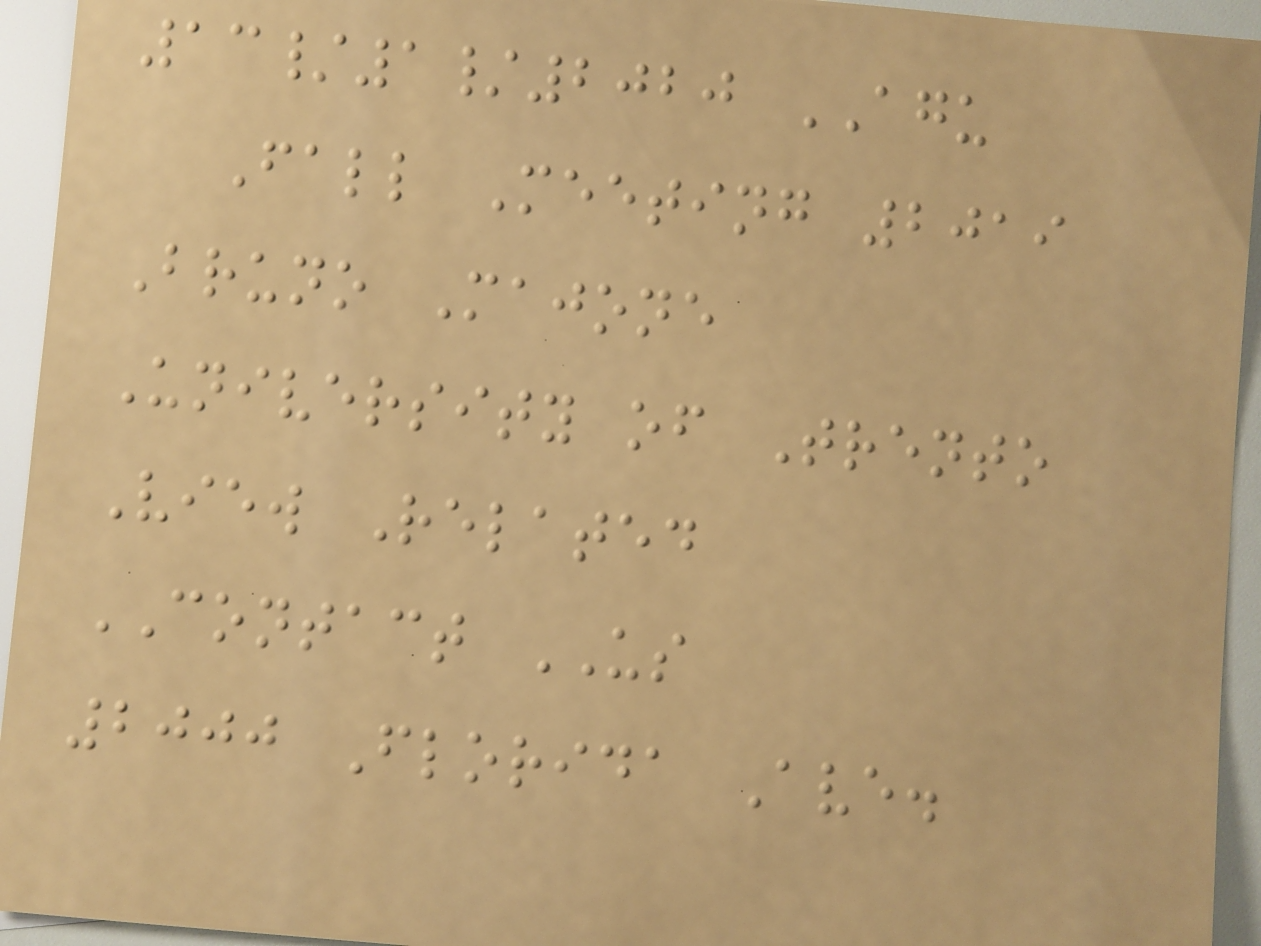13/1/2020 AGU
Fall Meeting 2019
Bruno Majone
University of Trento
View Related
CONTACT US
2000 Florida Ave.
